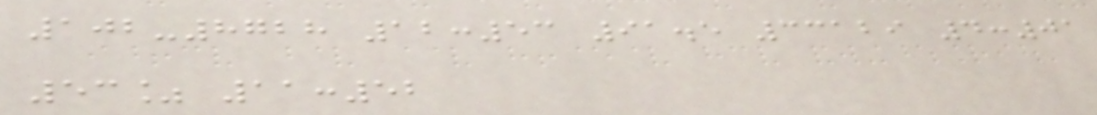102-8728 12:53 91.5 33129 4:01
53% 11:52
